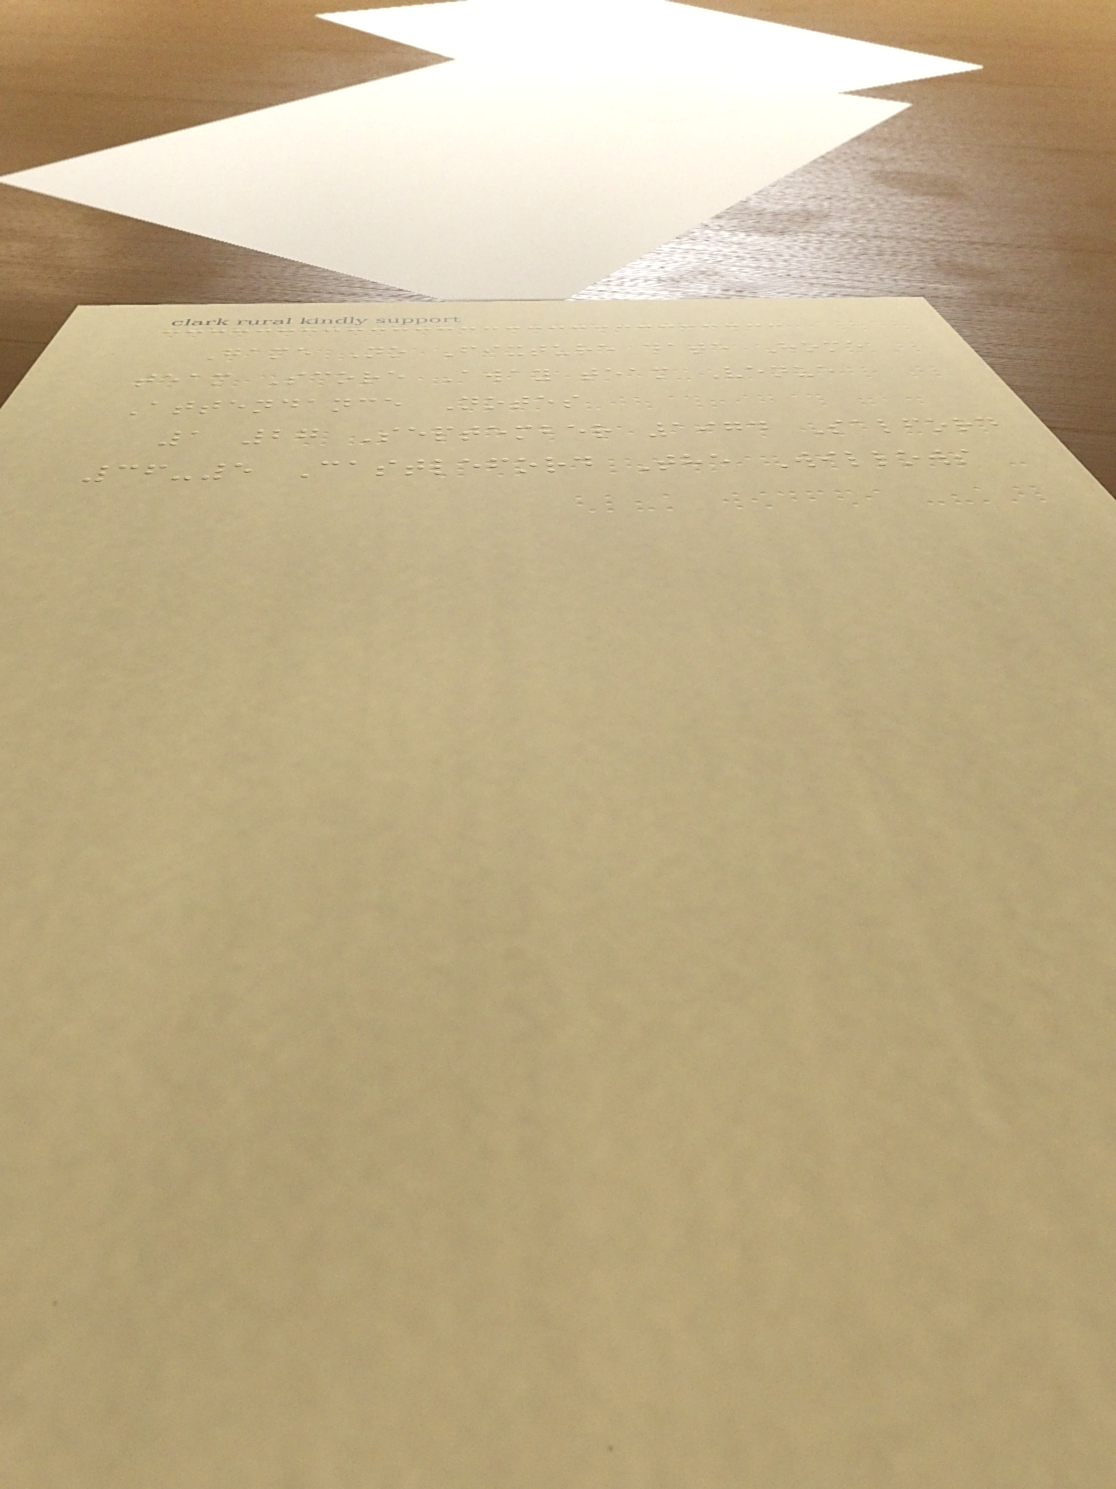Game No Fixture date Home
team Score Away team Venue
Attendance Notes
1 27 September 1974 Salford
36-5 Castleford The Willows
